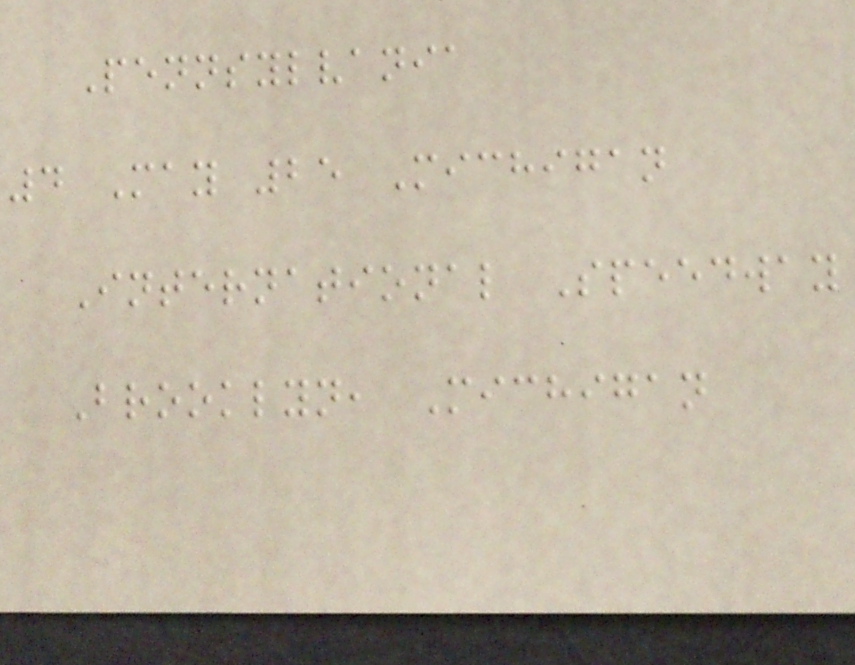Pennsylvania
4 May 25 Michigan
International Speedway
Brooklyn, Michigan
